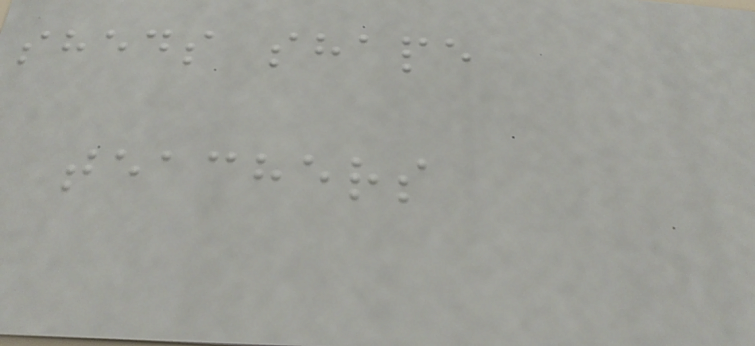sheds shape
teachers
